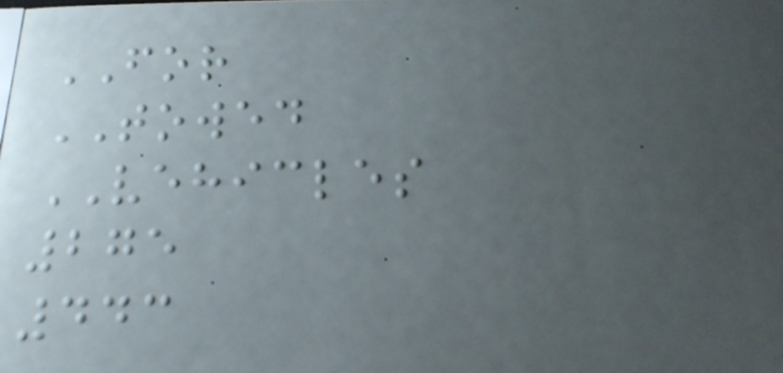FOR
TOWED
VEHICLES
275
443
